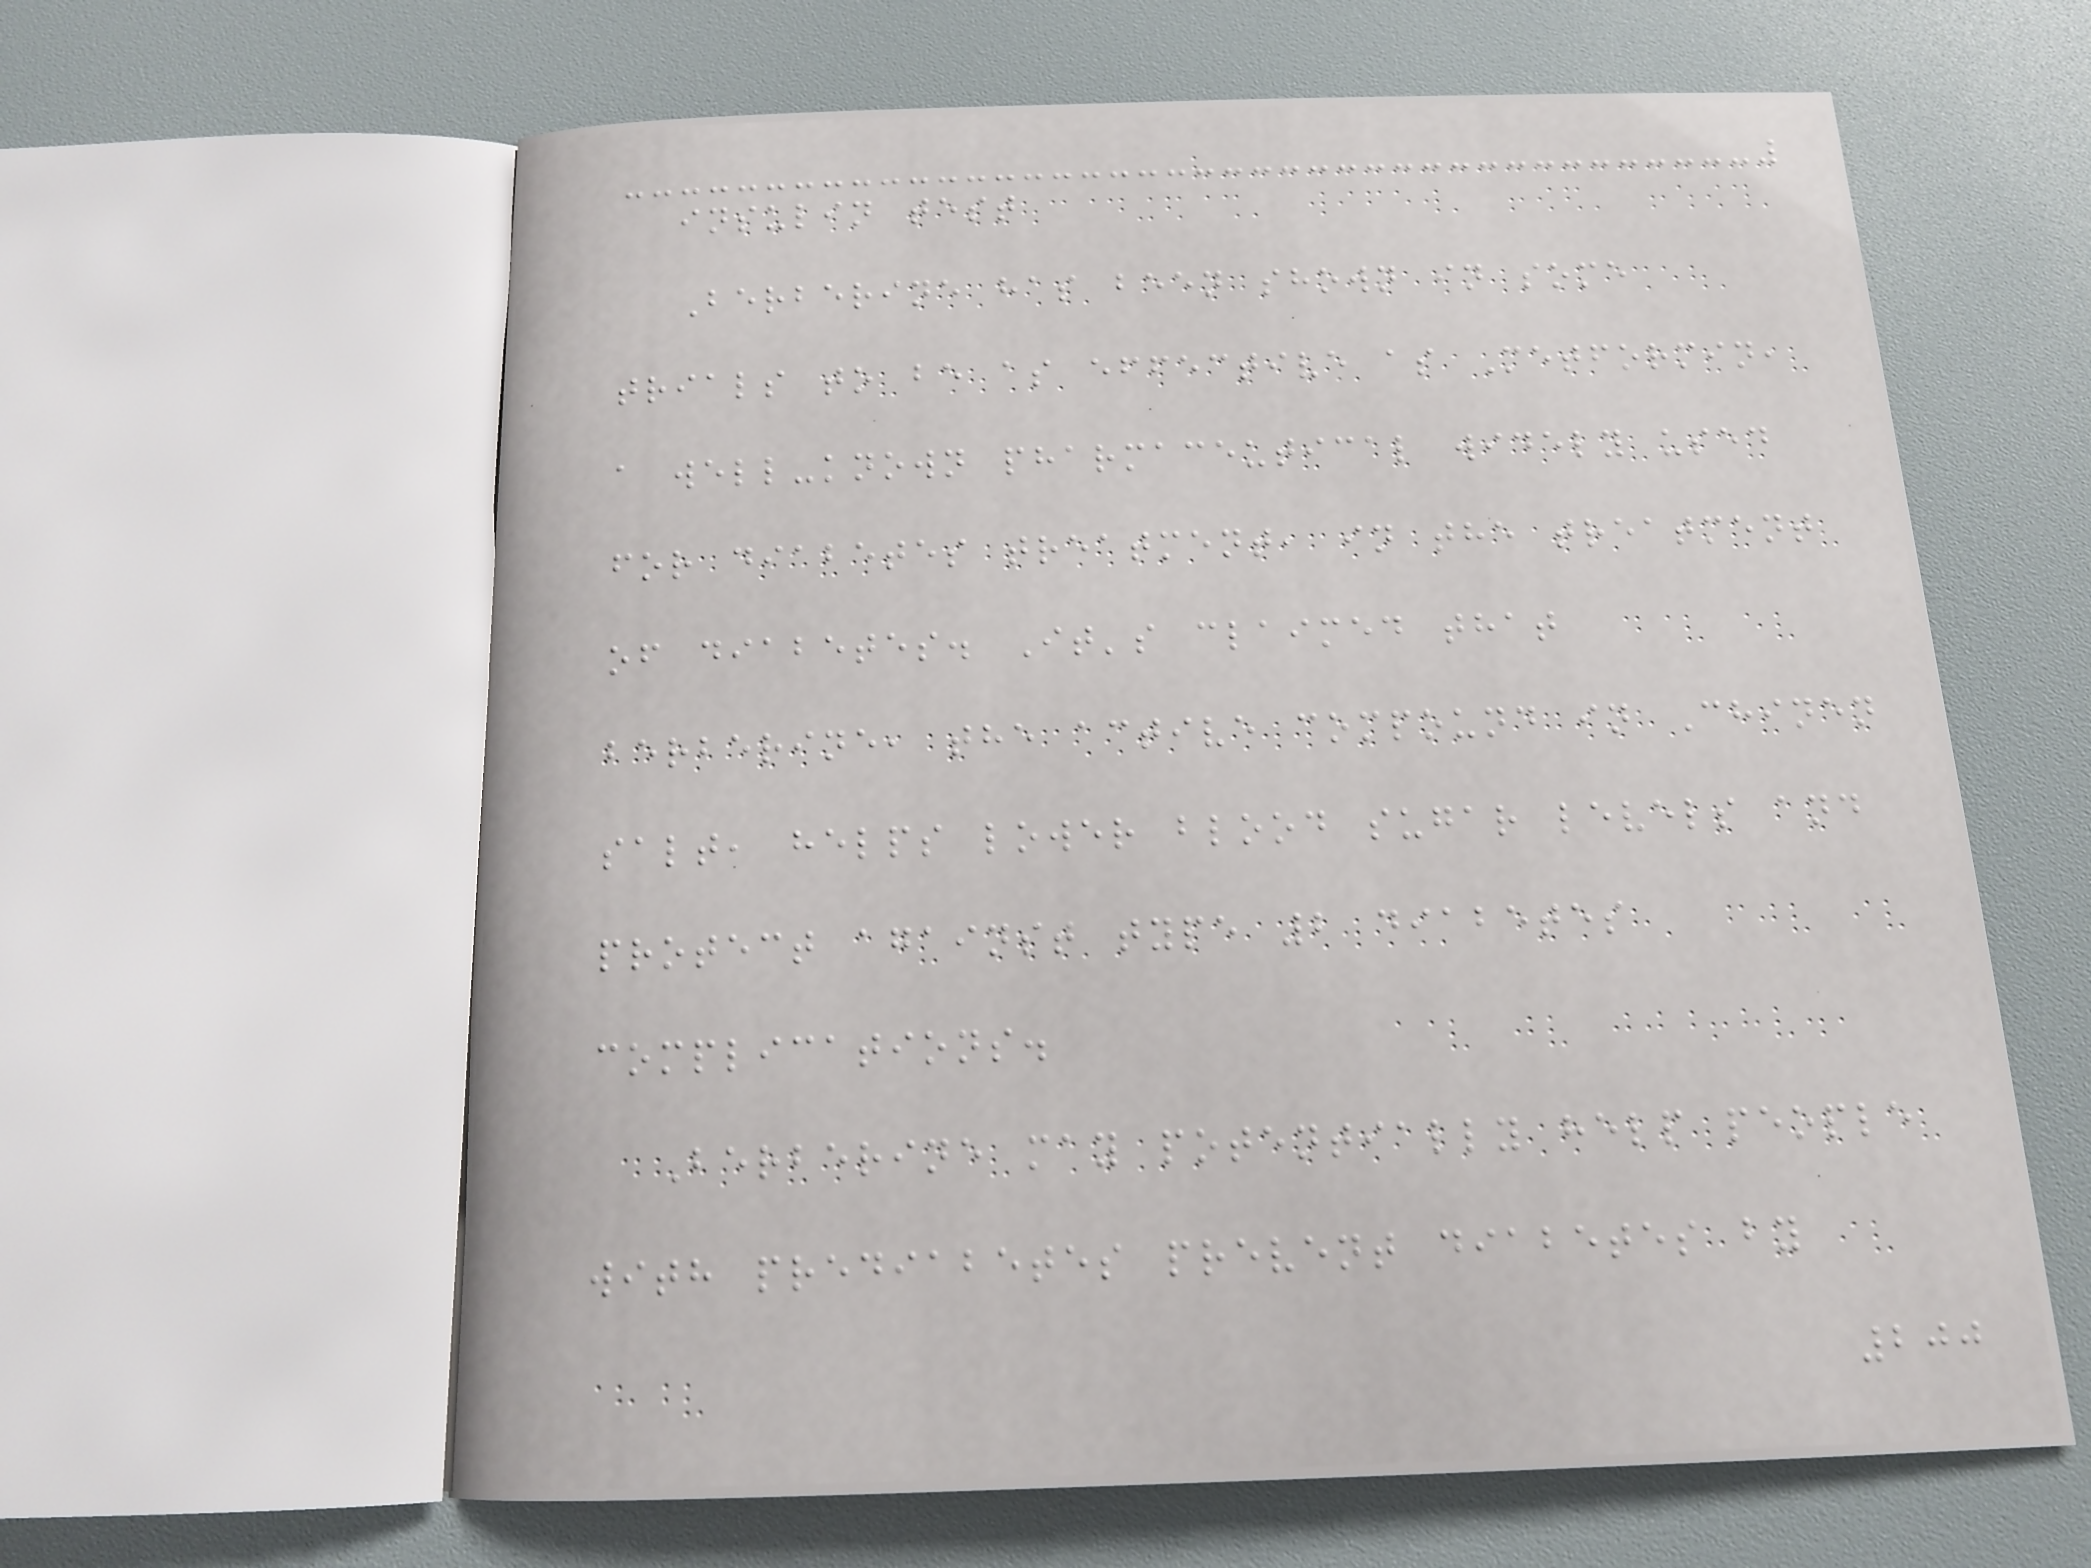insulin test
Berberine has been shown in some
trials to be as effective as Metformin,
a well-known pharmaceutical widely used
for diabetes treatment, in the treatment
of diabetes. It's claimed that
berberine, the active compound in Chinen
salt, helps lower blood sugar levels and
protect against type 2 diabetes
complications.
Berberine may potentially help people
with prediabetes prevent diabetes by
200
